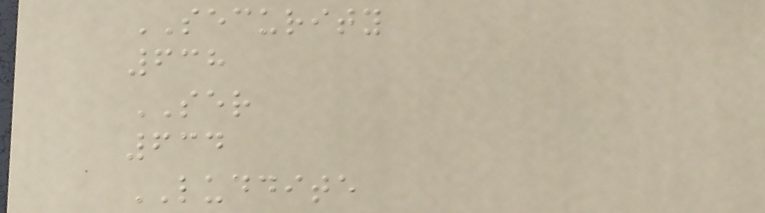SECURITY
638
SER
634
LUDDITE
